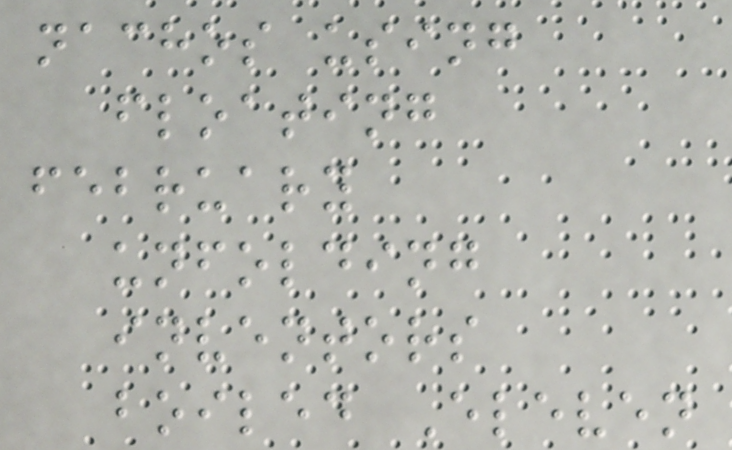nachos using
floating
february
unfolding
inventors
boiled Eleven
